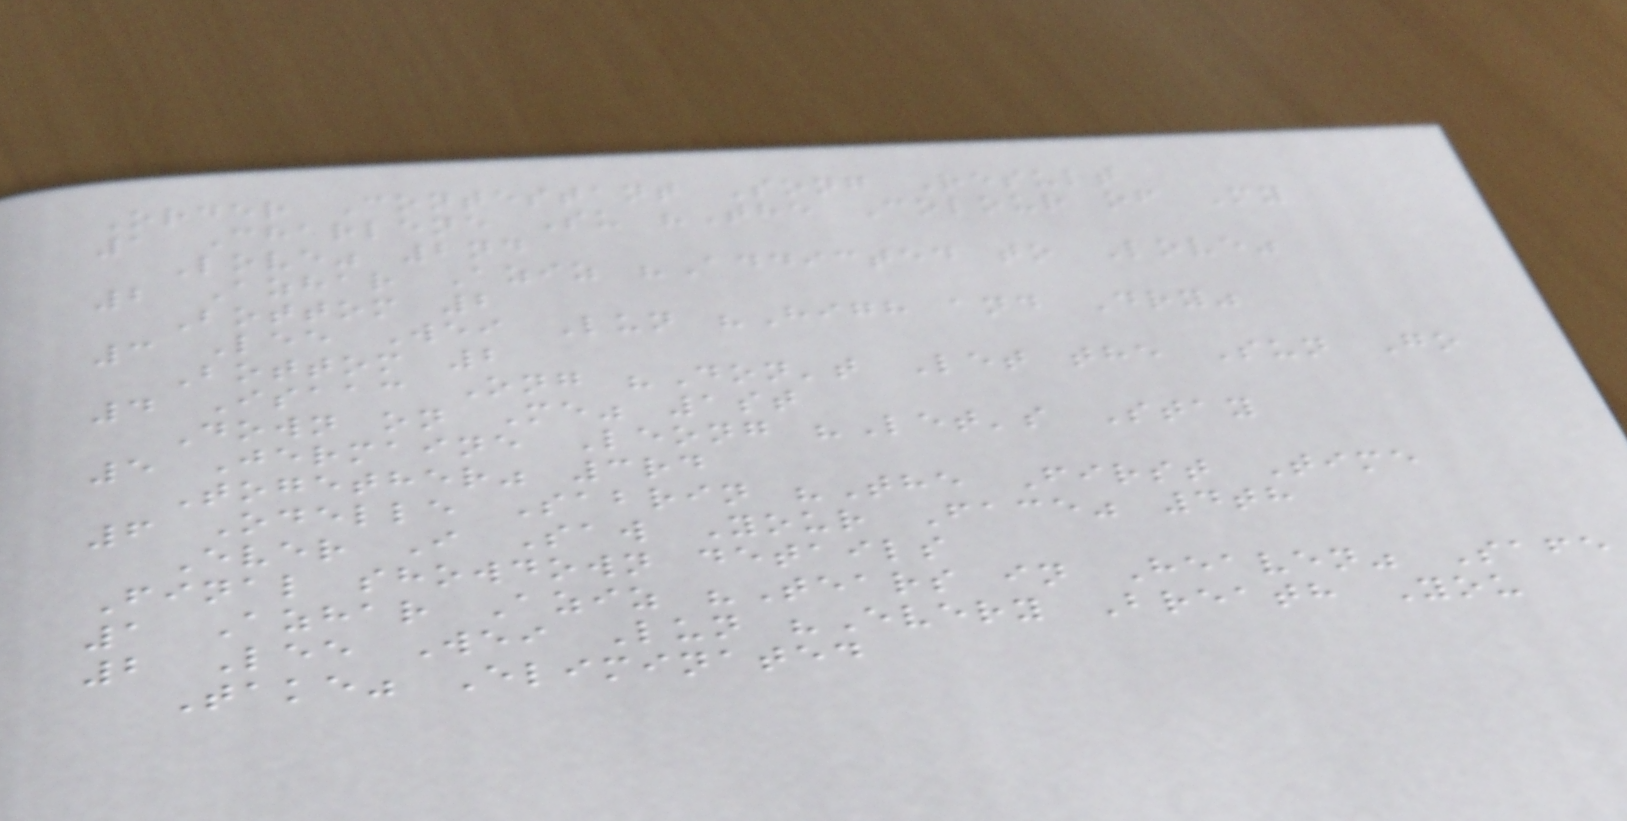Order Contestant Song Result
1 Charlene Su "The Colour of My
Love" 2nd
2 Azhar Aziz "Addicted to Love"
Bottom 2
3 Lee Wei Lun "High and Dry"
Bottom 2
4 Isaac Ong "Don't Let the Sun Go
Down on Me" 1st
5 Jermaine Leong "Let's Stay
Together" 3rd
6 Odelle Sabrin "The First Time
Ever I Saw Your Face" 4th
Final showdown details
1 Azhar Aziz "Tears in Heaven" Safe
2 Lee Wei Lun "Every Breath You
Take" Eliminated
